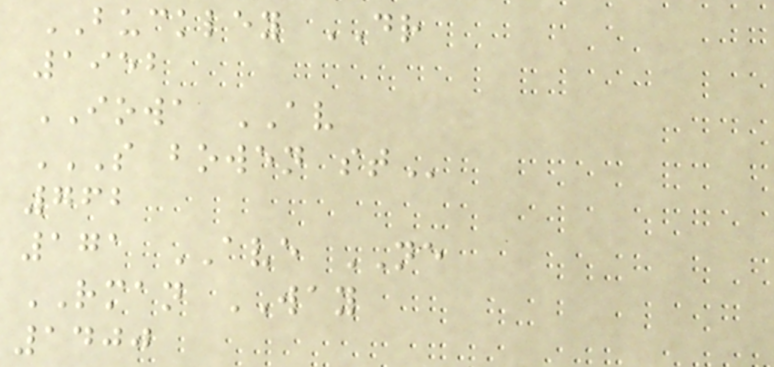BUCKLEY DR
1952
IOWA AV
S BOWEN ST
762
171 AVE NE
RMAN WAY
1400
